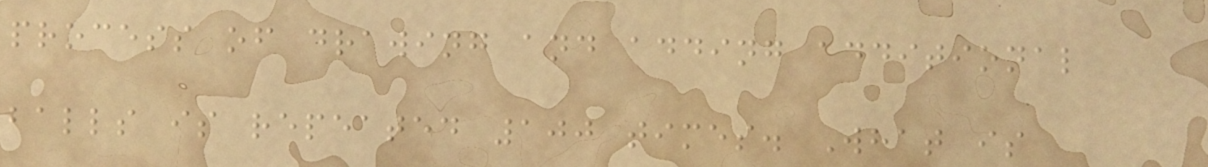process of drawing and adding additional
balls is repeated 100 times. What is
